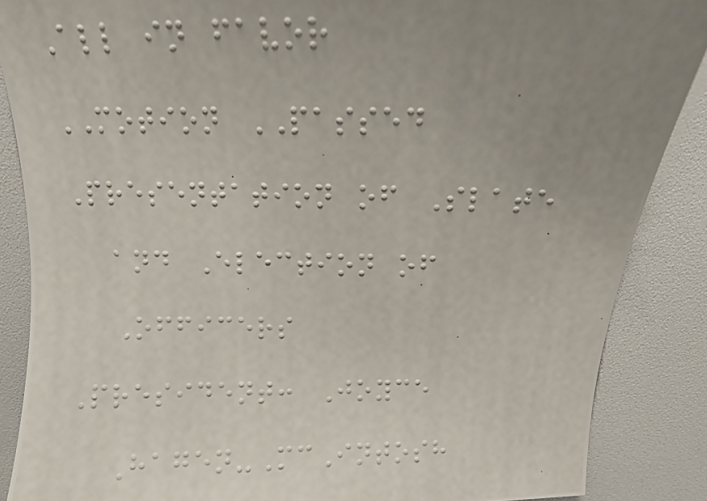All in favor
MOTION PASSED
Presentation of Slate
and Election of
Officers
President: Joyce
Hagen-McIntosh
